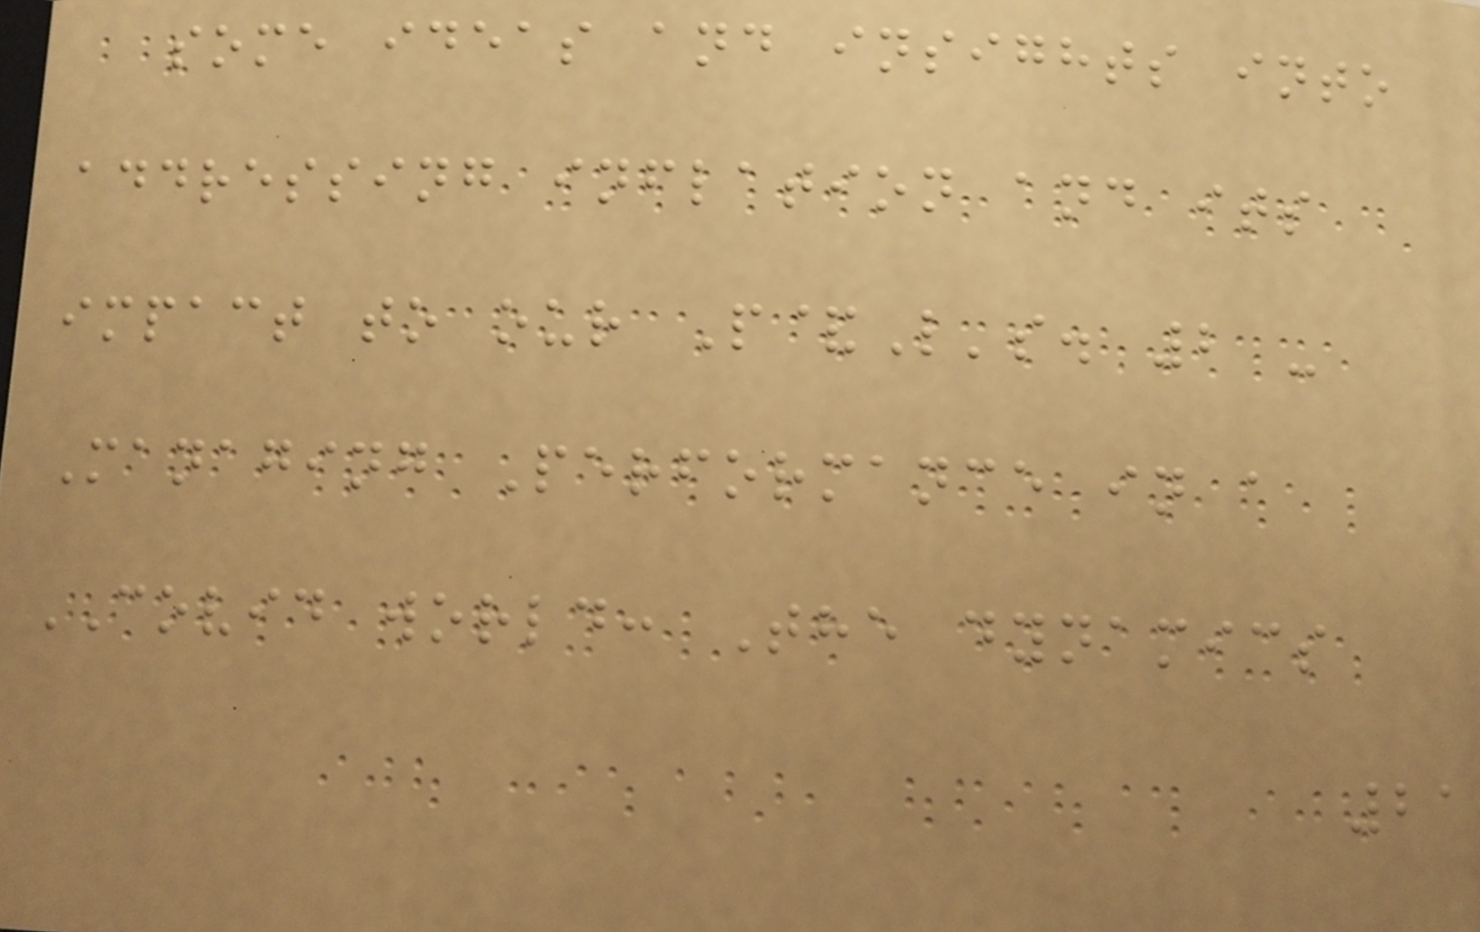some ideas and insights into
addressing inflation and its
impact to our P&L's. 2 -
Managing Performance in a
COVID world: The dynamics
21
